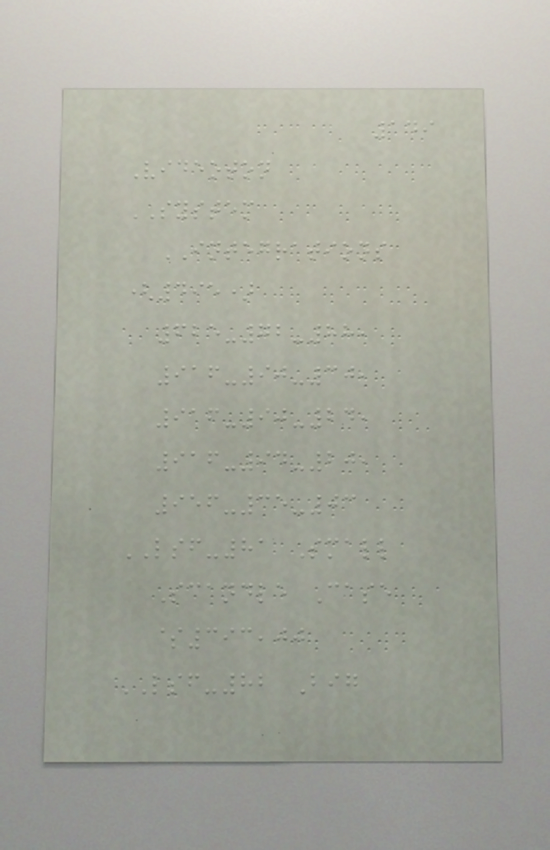149
Videoton
SYSTEM
INTEGRATIONS
(495)
625-72-88,
916-90-30,
916-90-24,
916-94-20,
956-35-03
LSF-81 Small
Scandle Case
$393,00
LSF-82 Big
